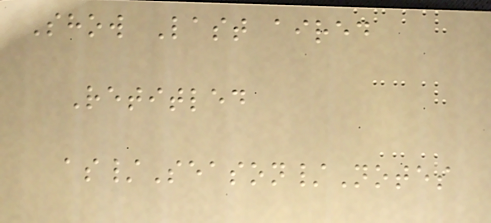Show Last aired
Retitled
as/Season/Notes
